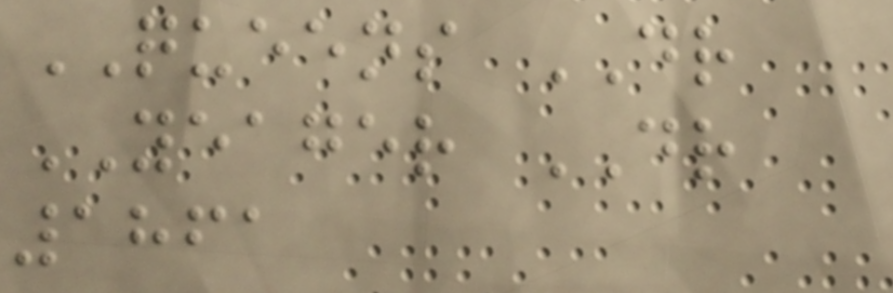QUEENS DR
YEAGER DR
1861
